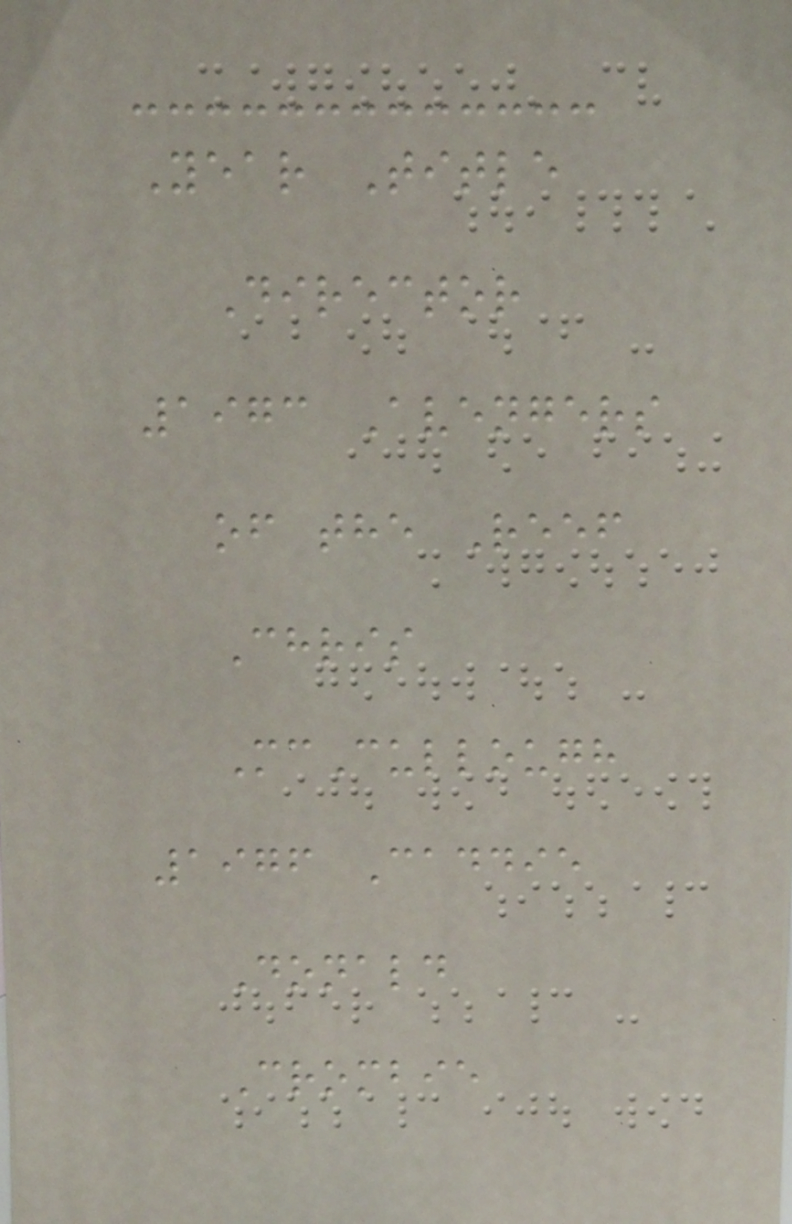Year Title
Director
1973 Avengers
of the Reef
Chris
McCullough
1976 Caddie
Donald
Crombie
